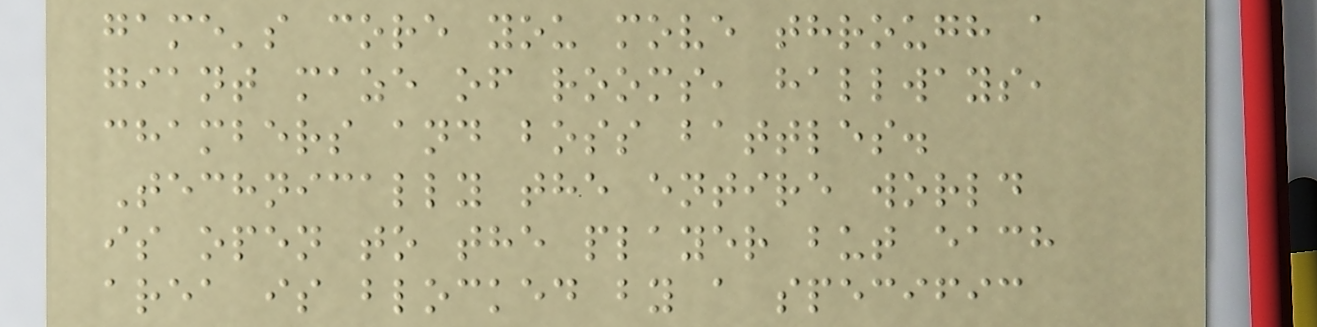game's core you move through a
giant maze of rooms, hallways,
chambers and boss battles.
Technically the entire world
is open to the player but each
area is blocked by a specific
